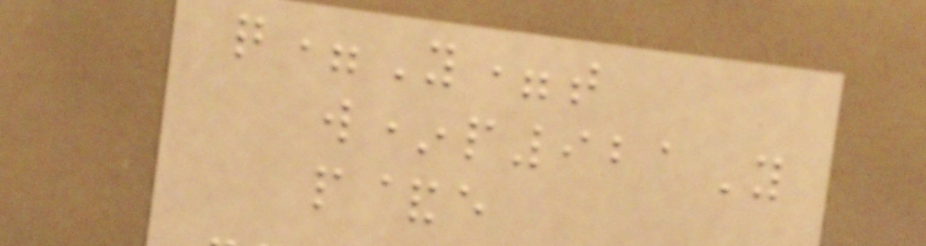q=Y=t
w*p921Y
p&e
